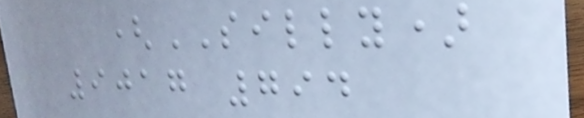(SILLY)
9017 794
